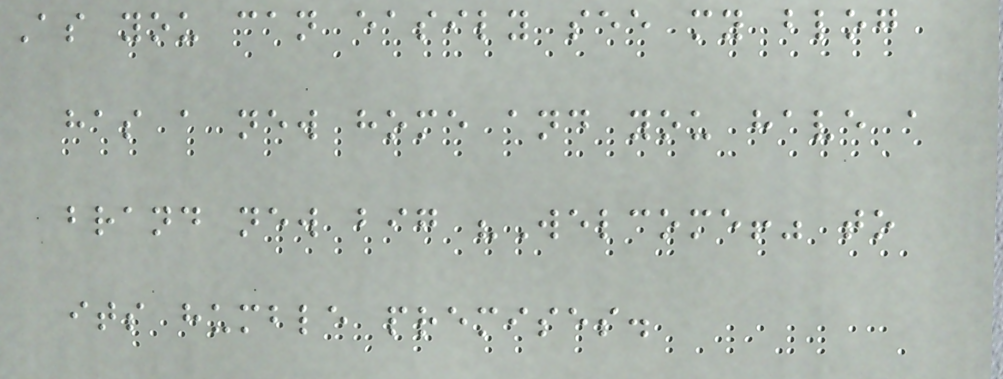As you can easily see my blog
has a new home and you have a
brand new big "Welcome!" to
its humble premises.
